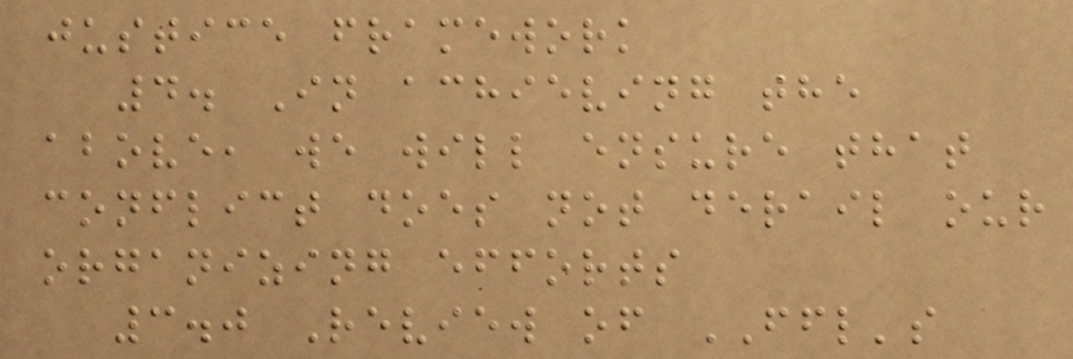justice framework
4. In achieving the
above, we will ensure that
conflict does not derail our
organizing efforts
3.0 Review of FFL's
